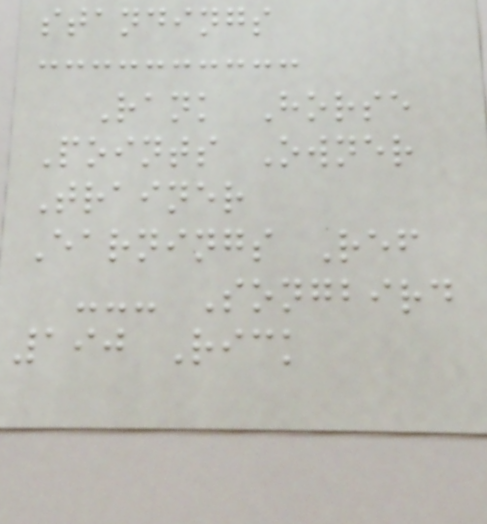standings
Rank Horse
Points Owner
Trainer
Earnings Ref
--- Songbird
190 Rick
